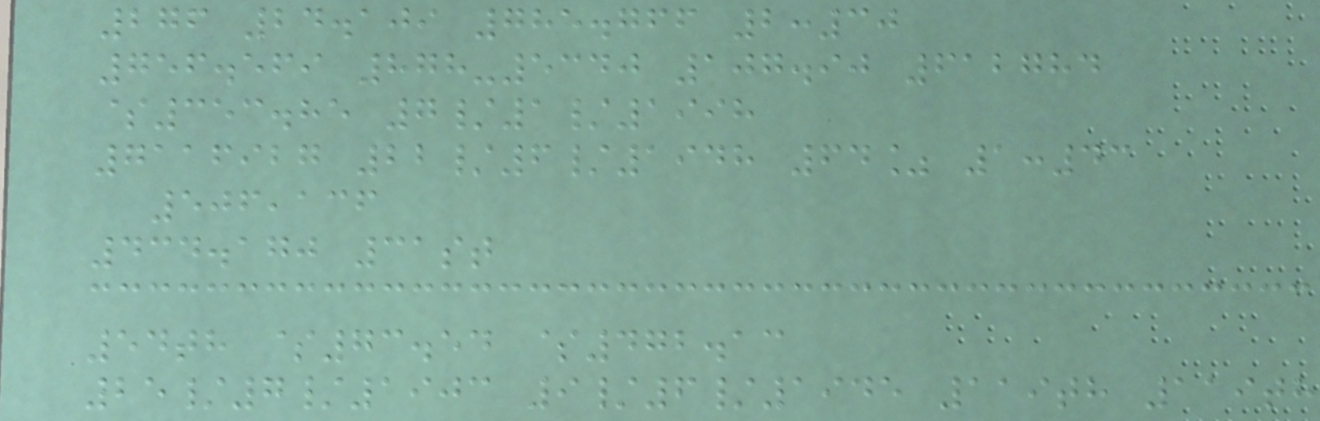276 24.109 785.766 2:30
756.569 878-5340 107.90 612784
$353.85 7/1/1998
7116927 22/6/1948 64% 1:43
506,136
434.170 31st
54th $73.54 $472.13
25/7/1903 9/6/1945 119th 119th
